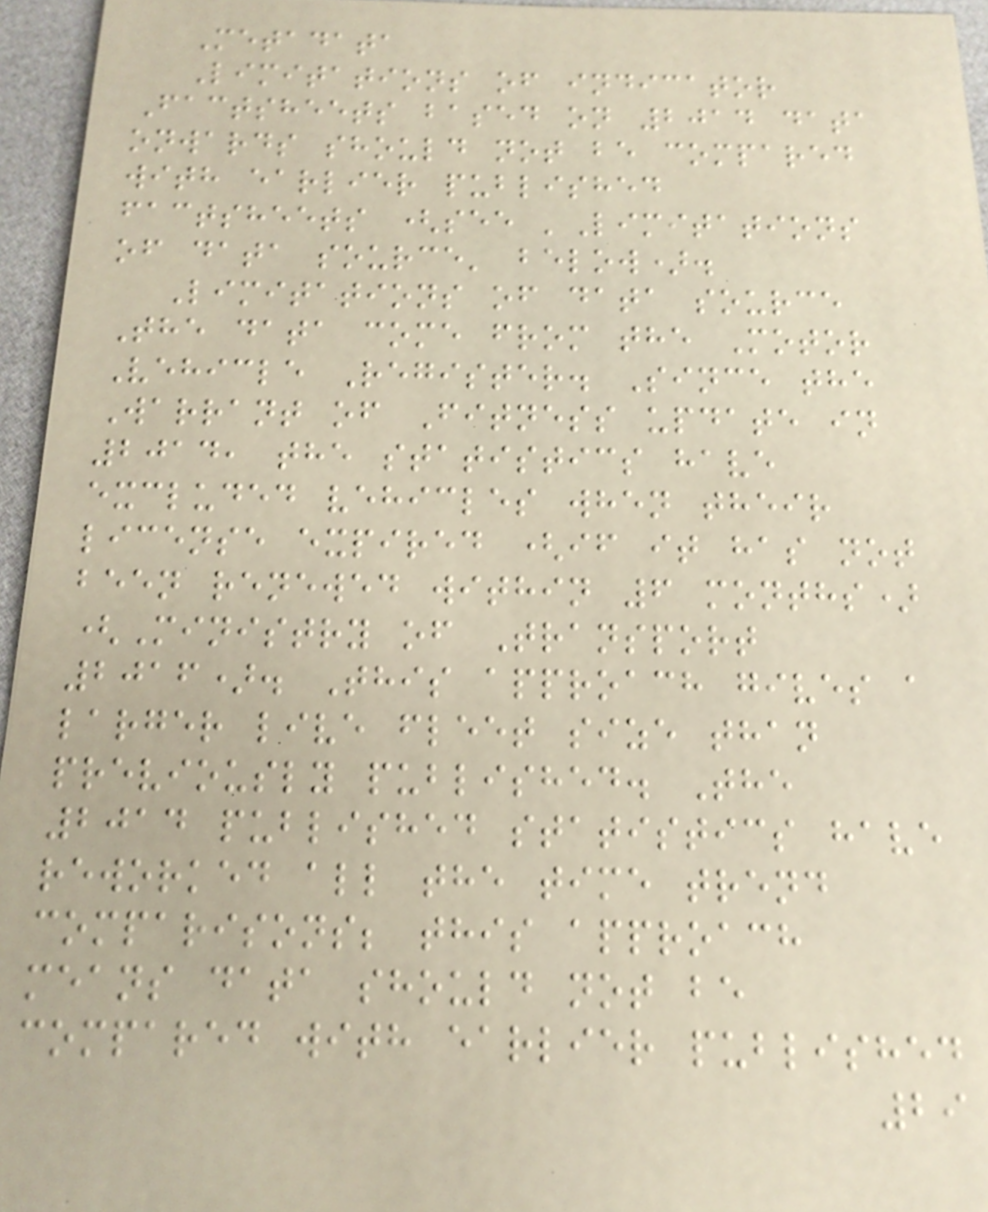Metadata
Limitations of indicator
Factsheets based on 2014 data
onwards should not be compared
with earlier published
factsheets (see 'Limitations
of data source' below).
Limitations of data source
The data come from the Motor
Vehicle Register. Since the
Warrant of Fitness update in
2014, the statistics have
excluded vehicles when their
license expired (if it has not
been renewed within 6 months)
(Ministry of Transport
2016). This approach gives a
larger live fleet size than
previously published. The
2014 published statistics have
reworked all the time trend
comparisons; this approach
means data should not be
compared with earlier published
29
